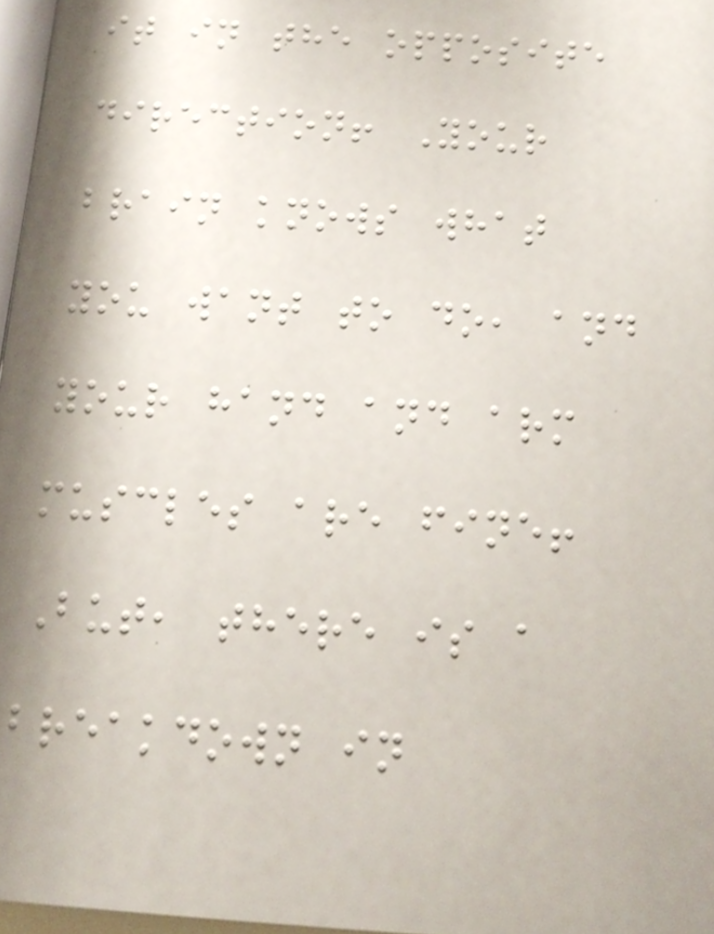it in the opposite
direction! Your
brain knows what
you want to do, and
your hand and arm
muscles are fine!
But, there is a
breakdown in
